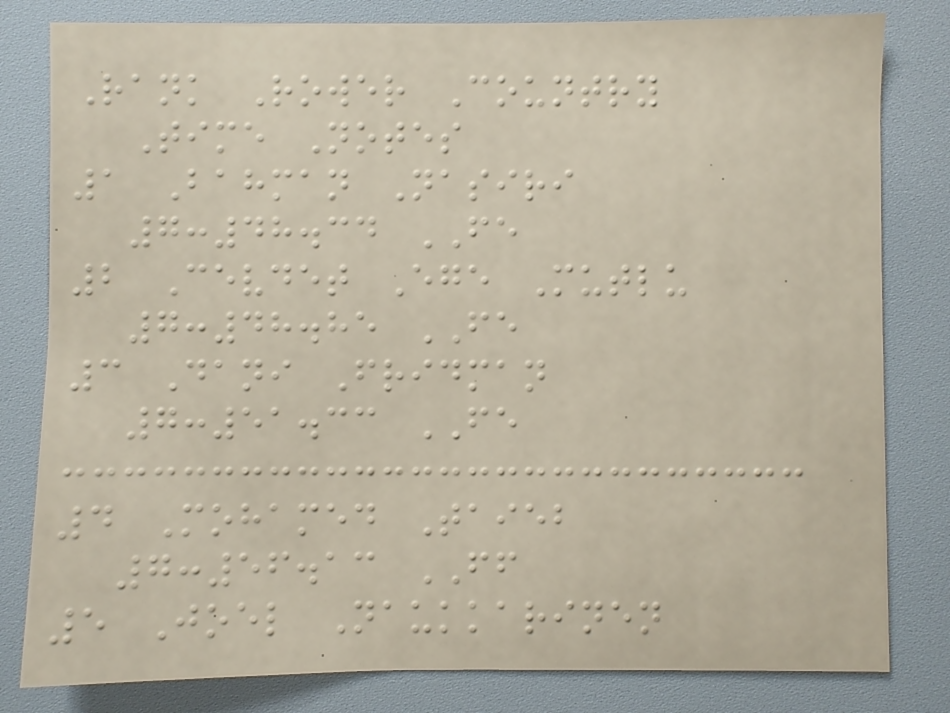Rank Rower Country
Time Notes
1 Bahman Nasiri
7:48.34 FE
2 Cevdet Ege Mutlu
7:48.85 FE
3 Dani Fridman
7:51.33 FE
4 Mohamed Taieb
7:56.13 FF
5 Joel Naukkarinen
